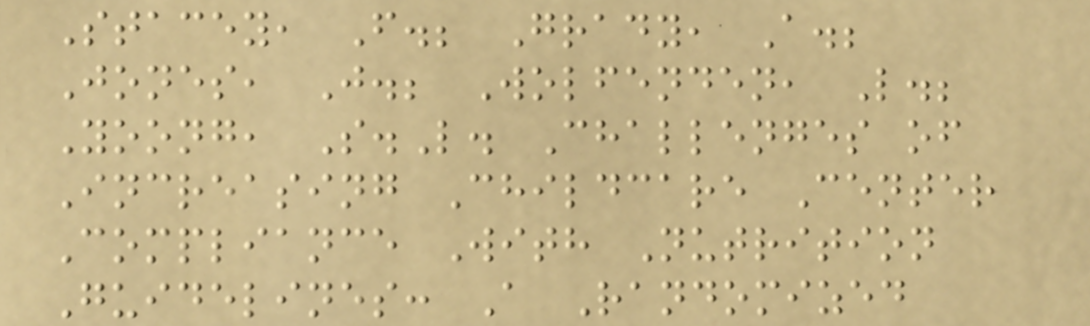Stacey, F.; Grady, A.;
Jones, J.; Wolfenden, L.;
Yoong, S.L. Challenges of
Increasing Childcare Center
Compliance With Nutrition
Guidelines: A Randomized
